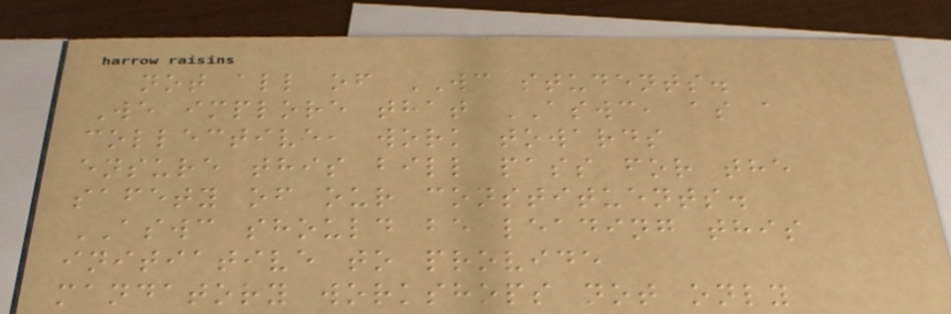not all of WC students.
We implore that ASWC, as a
collective, work towards
ensure this bill pass for the
safety of our constituents.
ASWC should be leading this
initiative to provide
mandatory workshops not only
